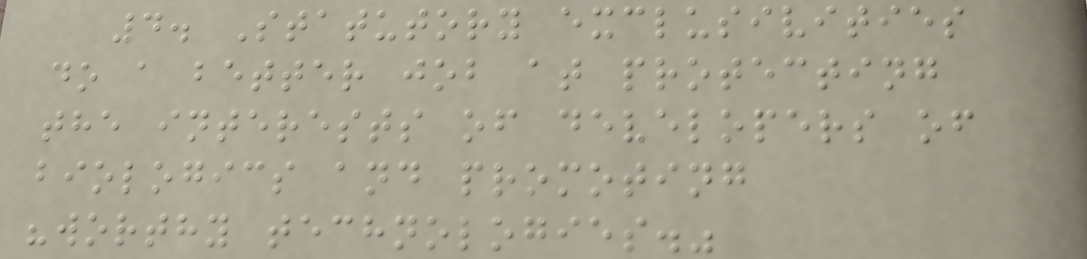4. Statutory exclusivities
do a better job at protecting
the interests of developers of
biologics and promoting
"worthy technologies."
